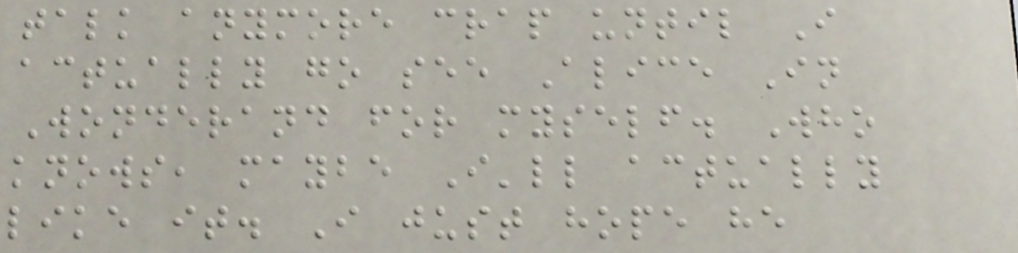talk anymore crap until I
actually go see Alice In
Wonderand for myself. Who
knows, maybe I'll actually
like it. I just hope he
